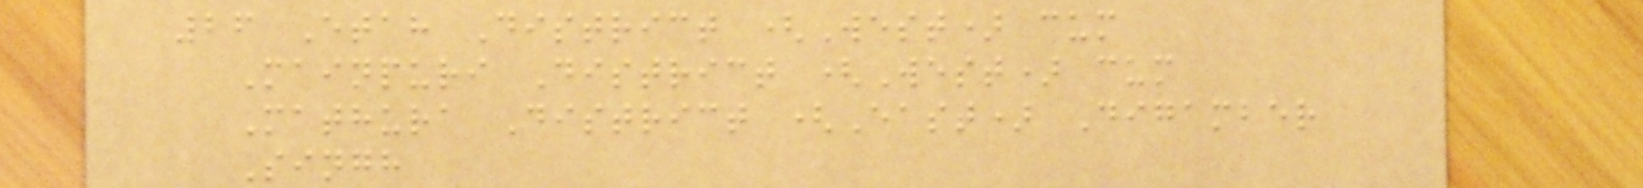26 Etah District (West) cum
Mainpuri District (West) cum
Mathura District (East) Digamber
Singh
